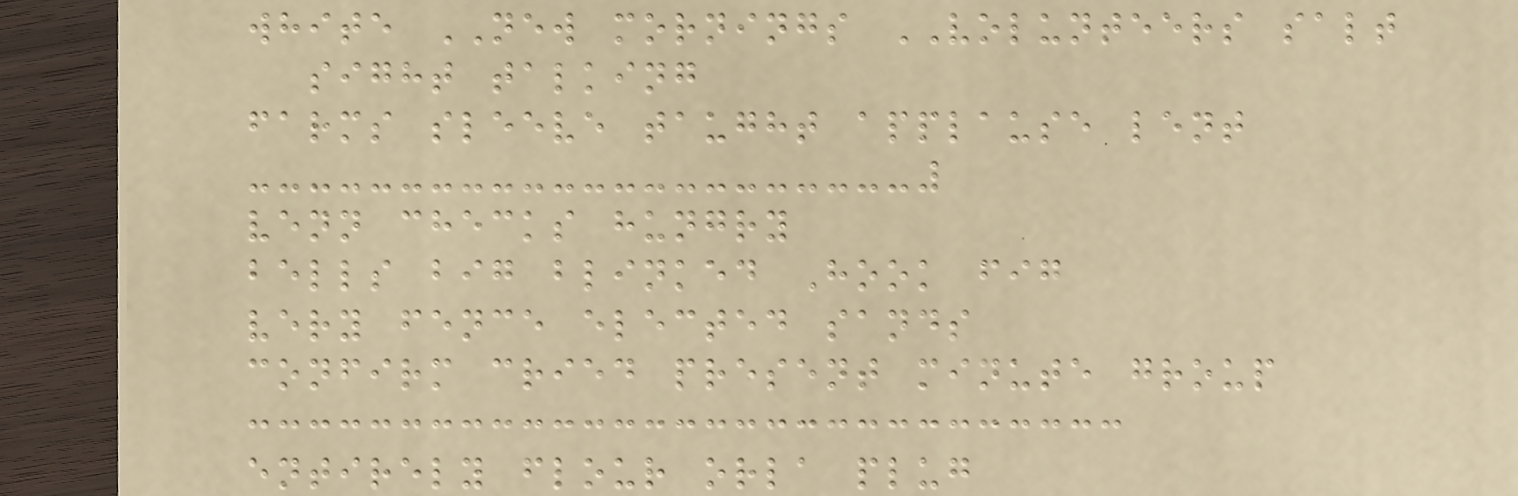white NEW mornings VOLUNTEERS salt
sight talking
farms sleeve taught applause lent
venn checks hungry
bells big blinked Hook fig
very fence elected sands
confirm cried present minute group
entirely flour orla plug
